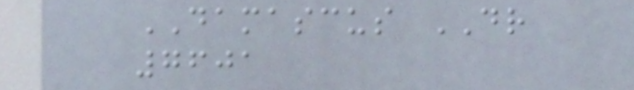DAMASCUS DR
7601
